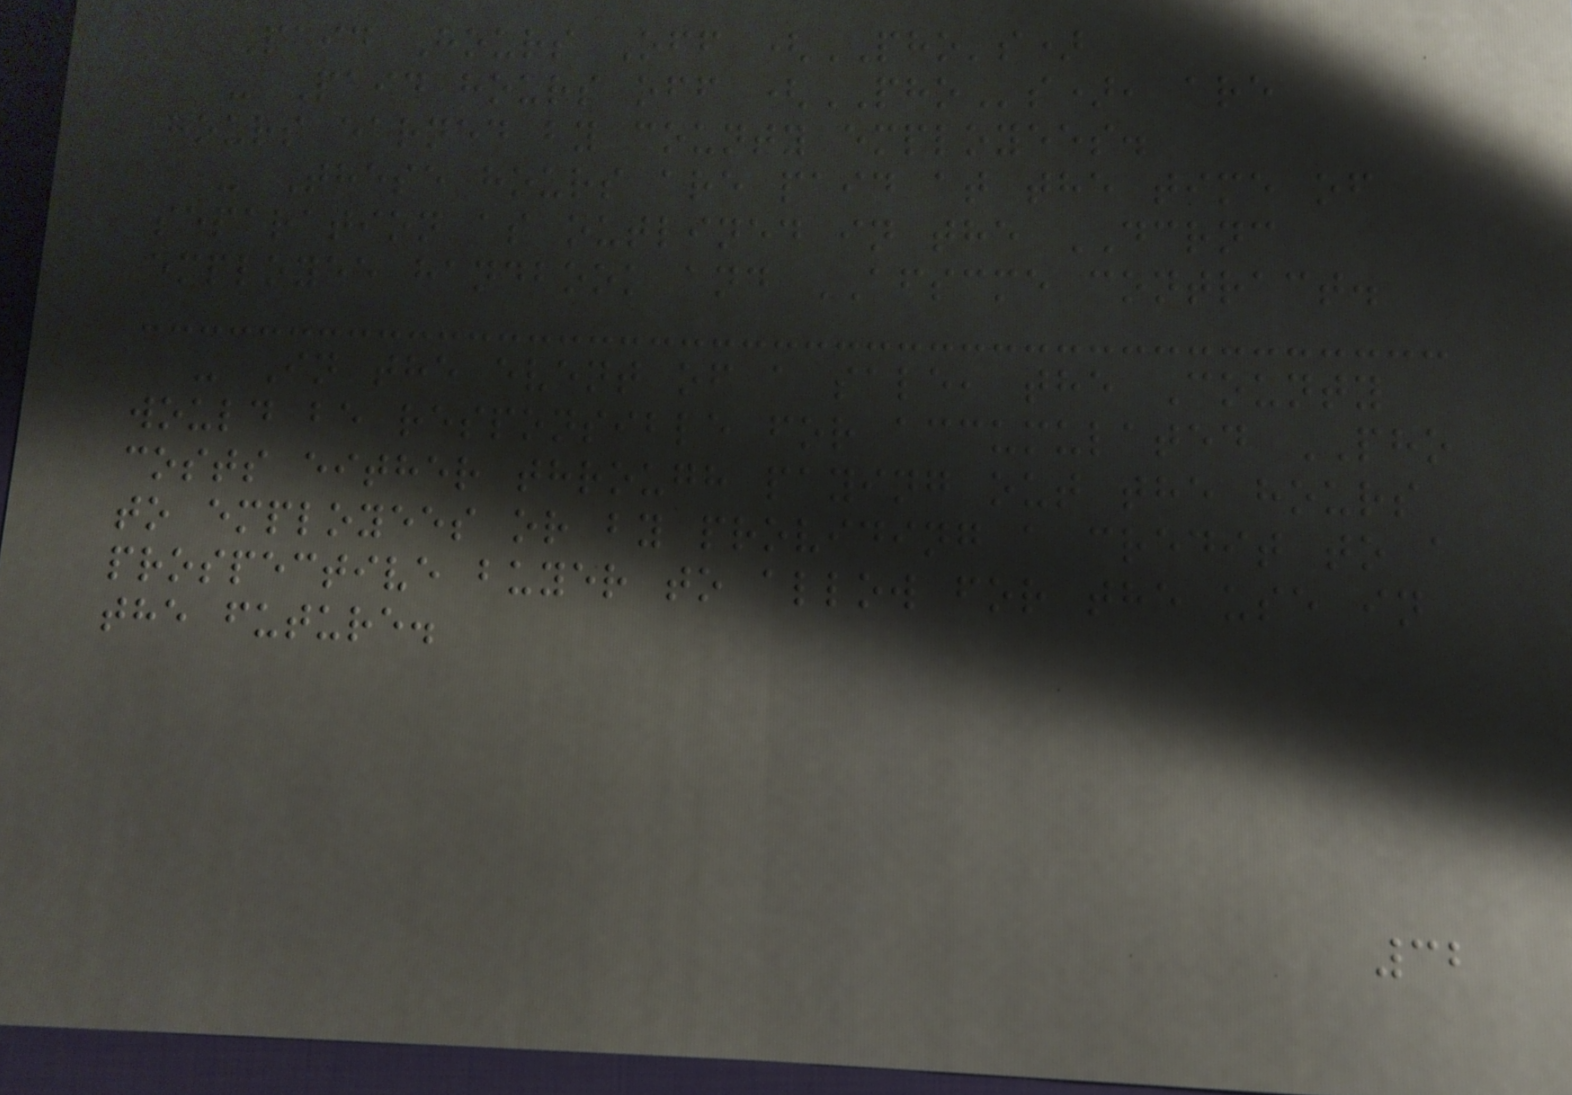Paid Hours Off (PHO's)
- Paid hours off (PHOs), are
hours earned by county employees.
- These hours are paid at the time of
separation as outlined in the DCRNC
employee handbook and AFSCME contract.
- In the event of a sale, the County
would be responsible for accumulated PHO
costs either through paying out the hours
to employees or by providing a credit to a
prospective buyer to allow for the use in
the future.
32
